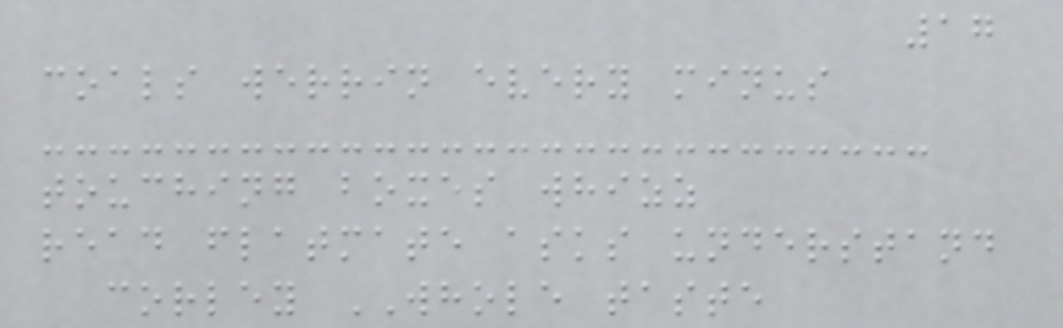17
coals werrin every minus
touching boxes whizz
read flatmate asks understand
corley WHOLE taste
